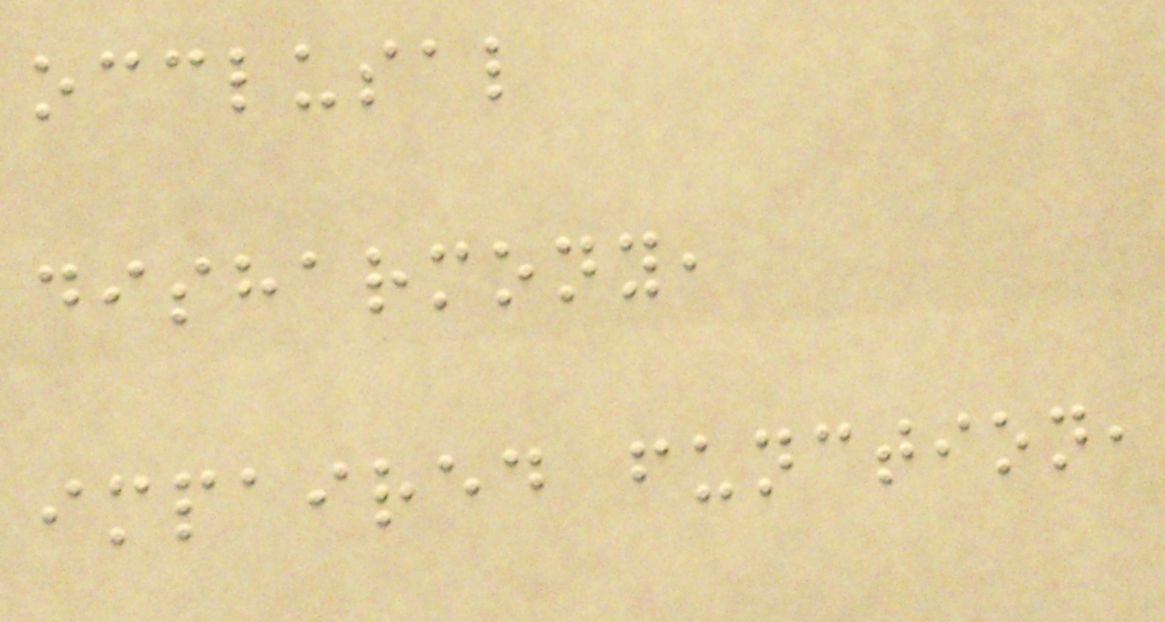occlusal
disharmony,
impaired function,
